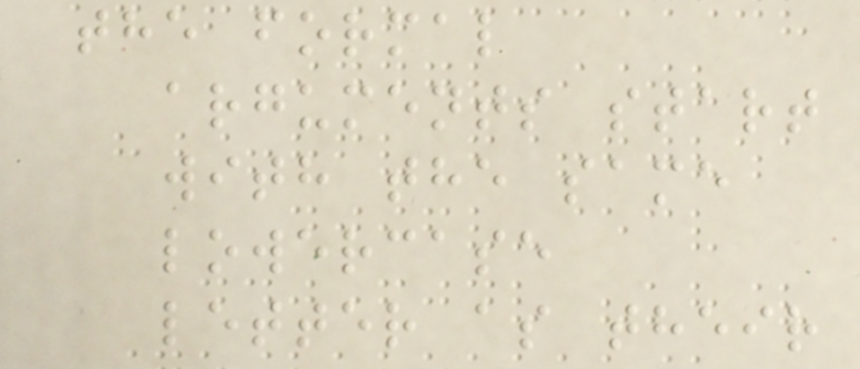the formal
arguments start
with the same
lowercase
letter as their
